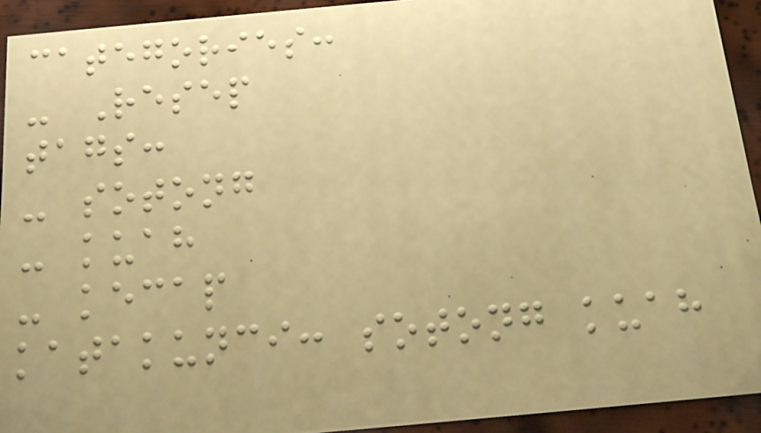categories:
- Resep
tags:
- sotong
- kuah
- kecap
katakunci: sotong kuah
